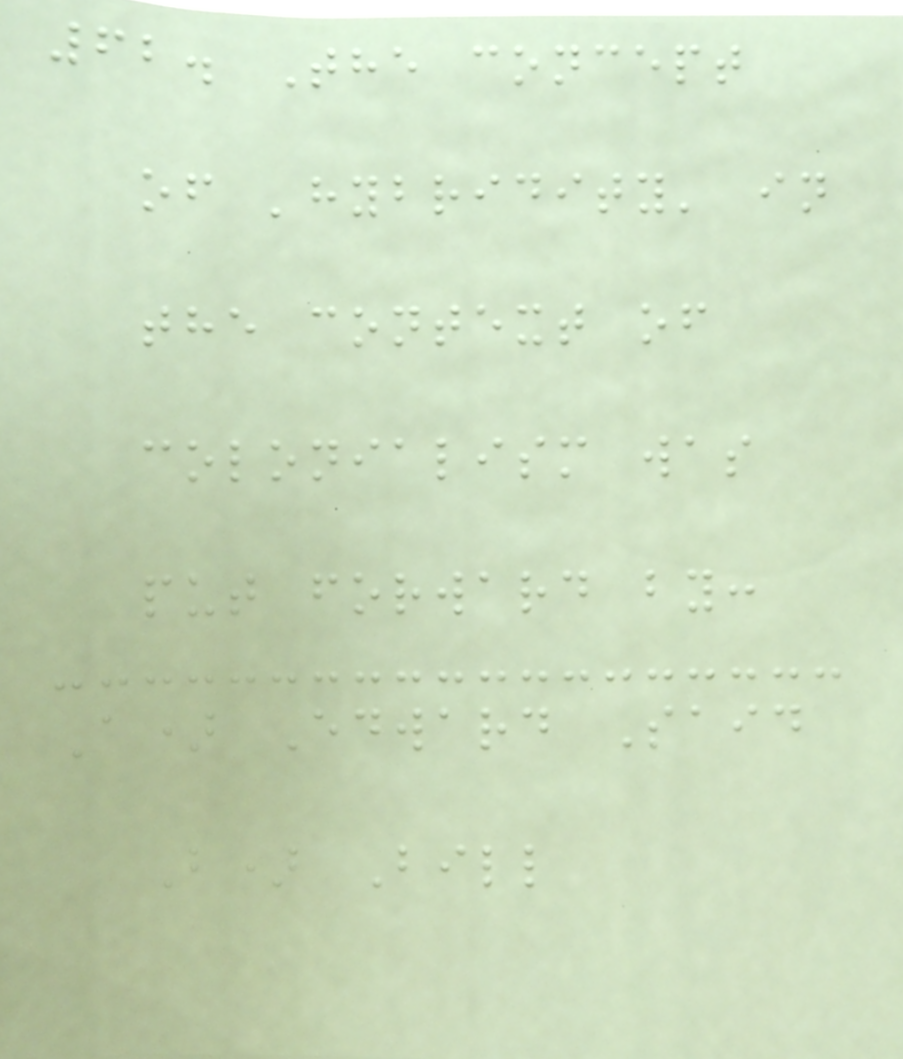62. The concept
of 'hybridity' in
the context of
colonialism was
put forward by:
A) Edward Said
B) Bill
